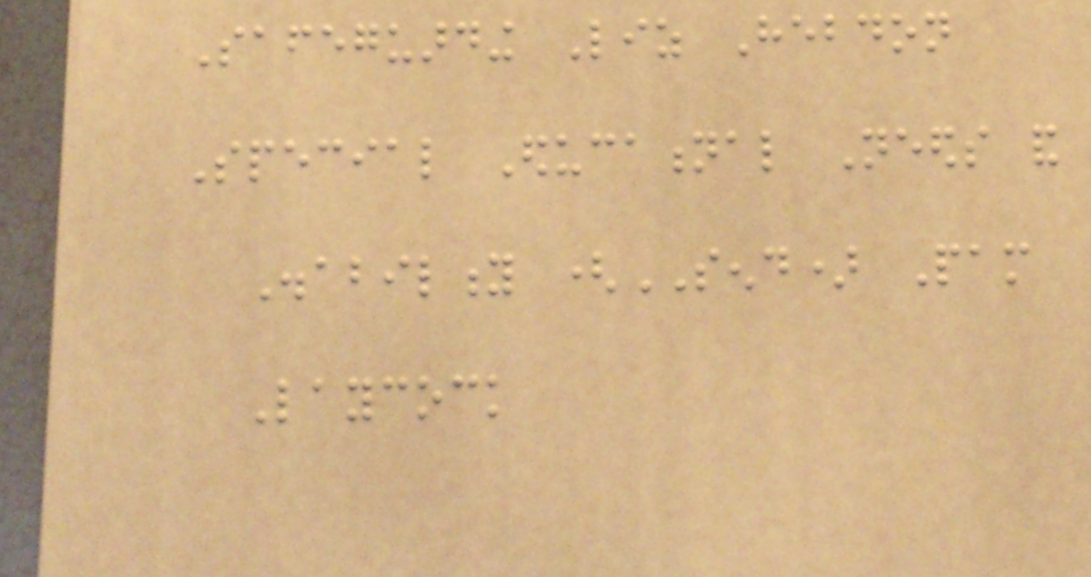Safeguarding Liz Hebdon
Special Educational Needs and
Disability (SEND) Pam
Laycock
